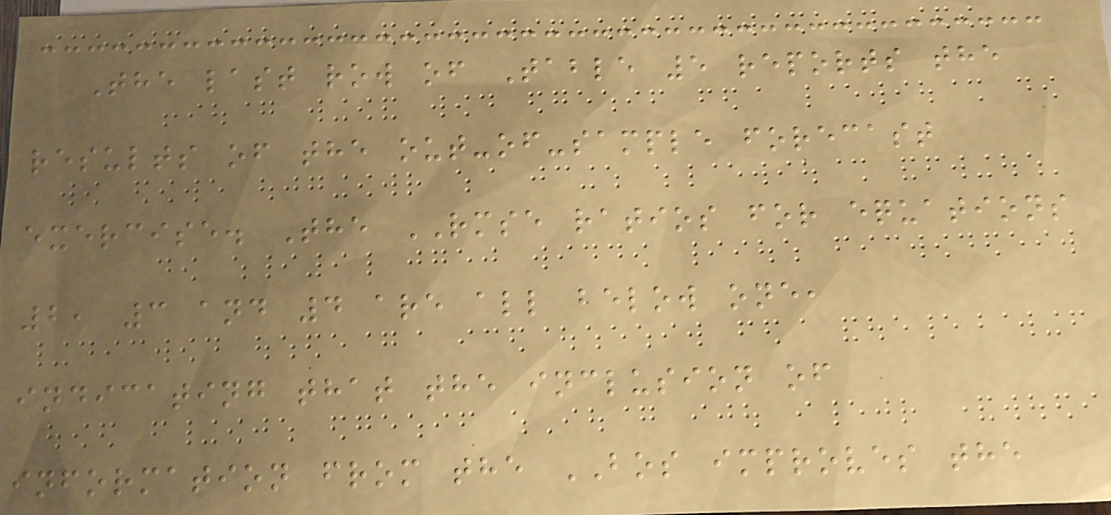The last row of Table 5 reports the
results of the out-of-sample forecast
exercise. The RMSE ratios for equations
2, 3 and 4 are all below one,
indicating that the inclusion of
information from the BOS improves the
